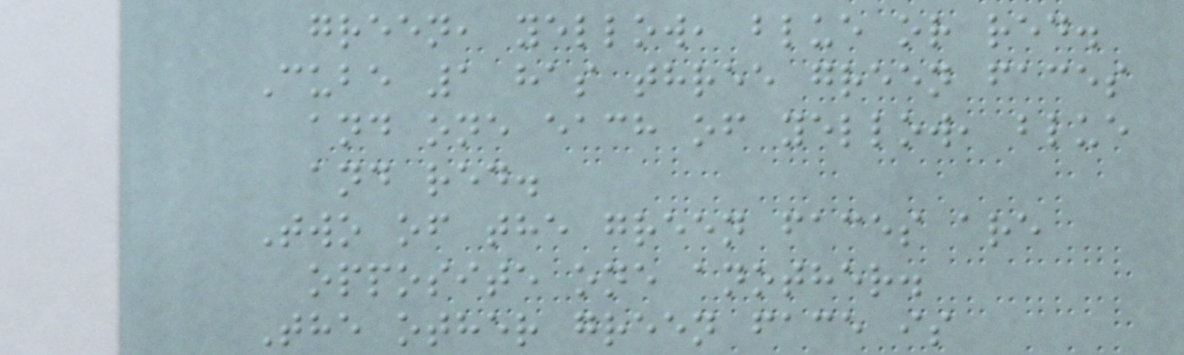green, yellow, blue or red.
Cube 1 has three green faces
and one each of yellow, blue
and red.
Two of the green faces are
opposite one another.
The other green face is
